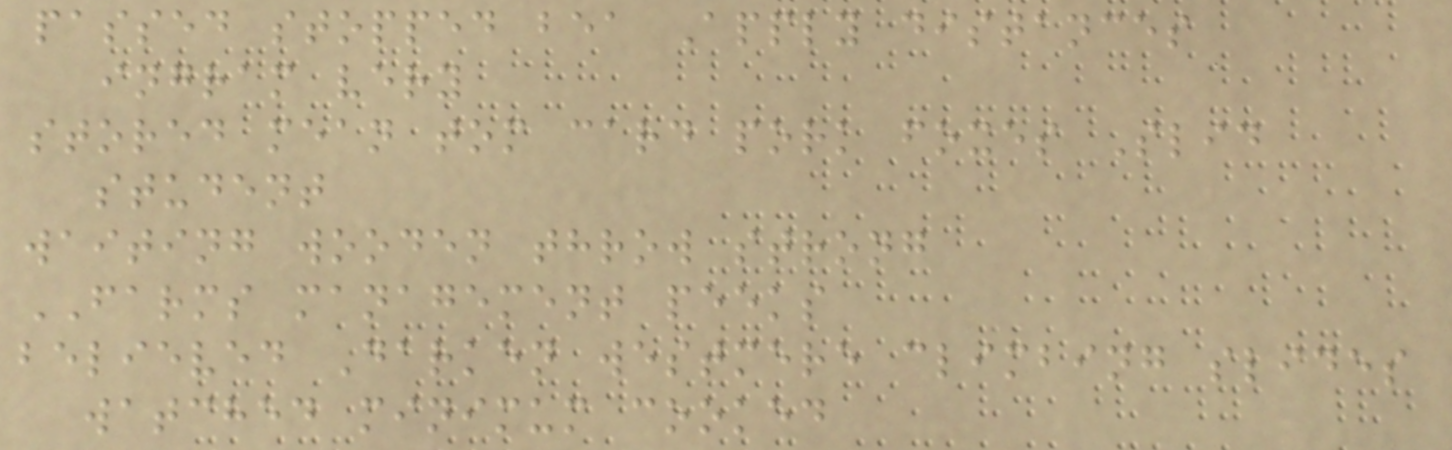passed stopped bea Apply distances
ingram very
stored mean tom card pork foxes Slid
student
waiting wooden throw strong
FARMS management peeks
believed Darken westmere climbing slides
watched minimum cooked
